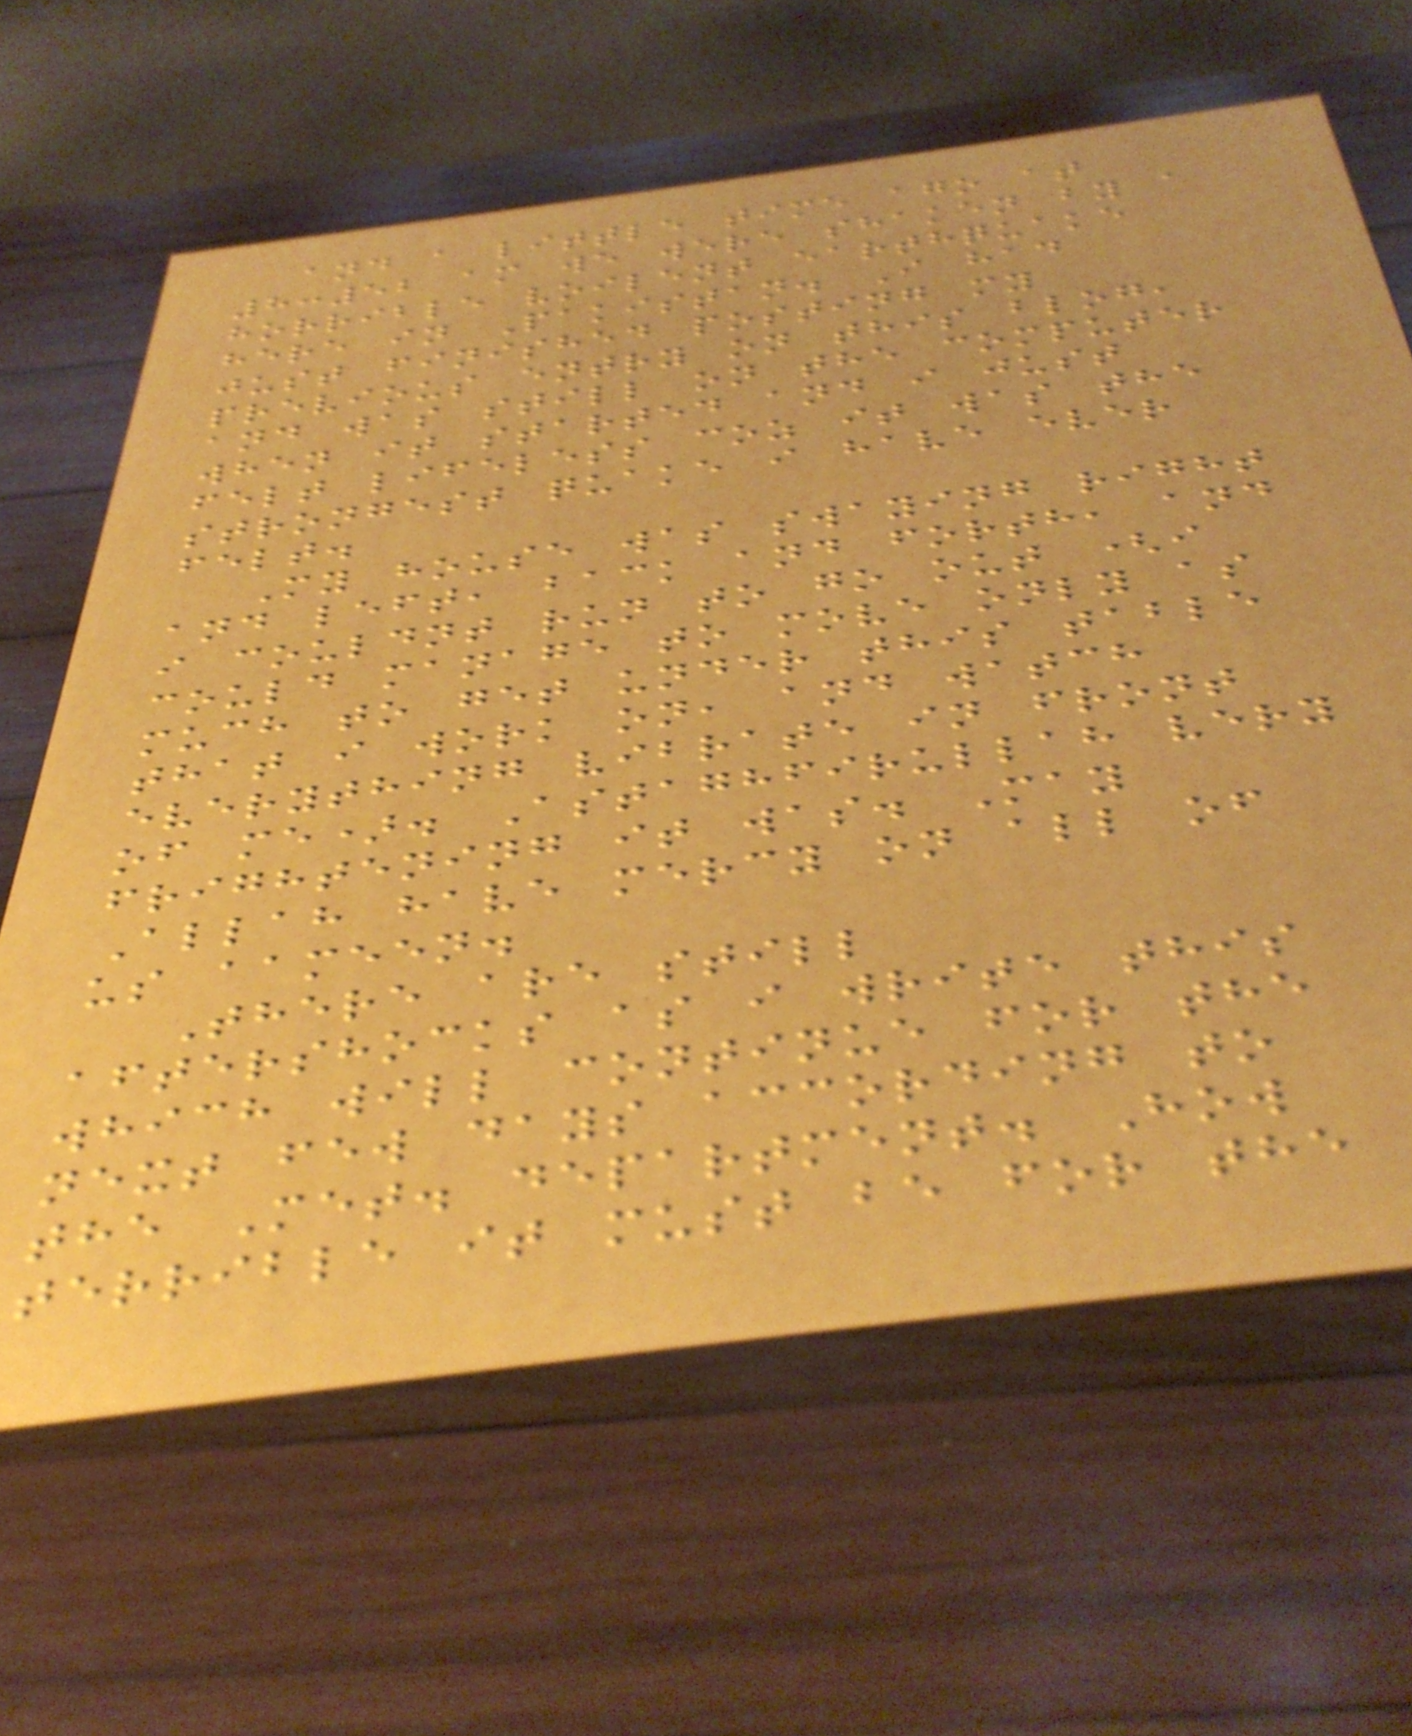and a little time ago at
8:52 am we were shaken by a
horrible voilent earthquake
here in Pakistan. I had
just finished posting my
previous entry on this blog,
and was still on the computer
when it started and i just
felt lifeless coz it was the
strongest quake i have ever
felt.
My house was swaying right
and left, back and forth, and
i couldnt run to go out (i
could manage to move only as
much to get under this table
that i work on, and watch
everything vibrate in front
of me). Astaghfirullah very
frightening it was. May
Allah have mercy on all of
us aameen.
There are still
aftershocks as i write this
which will continue for the
next few days according to
the Met. department. How
terrible it must be for the
